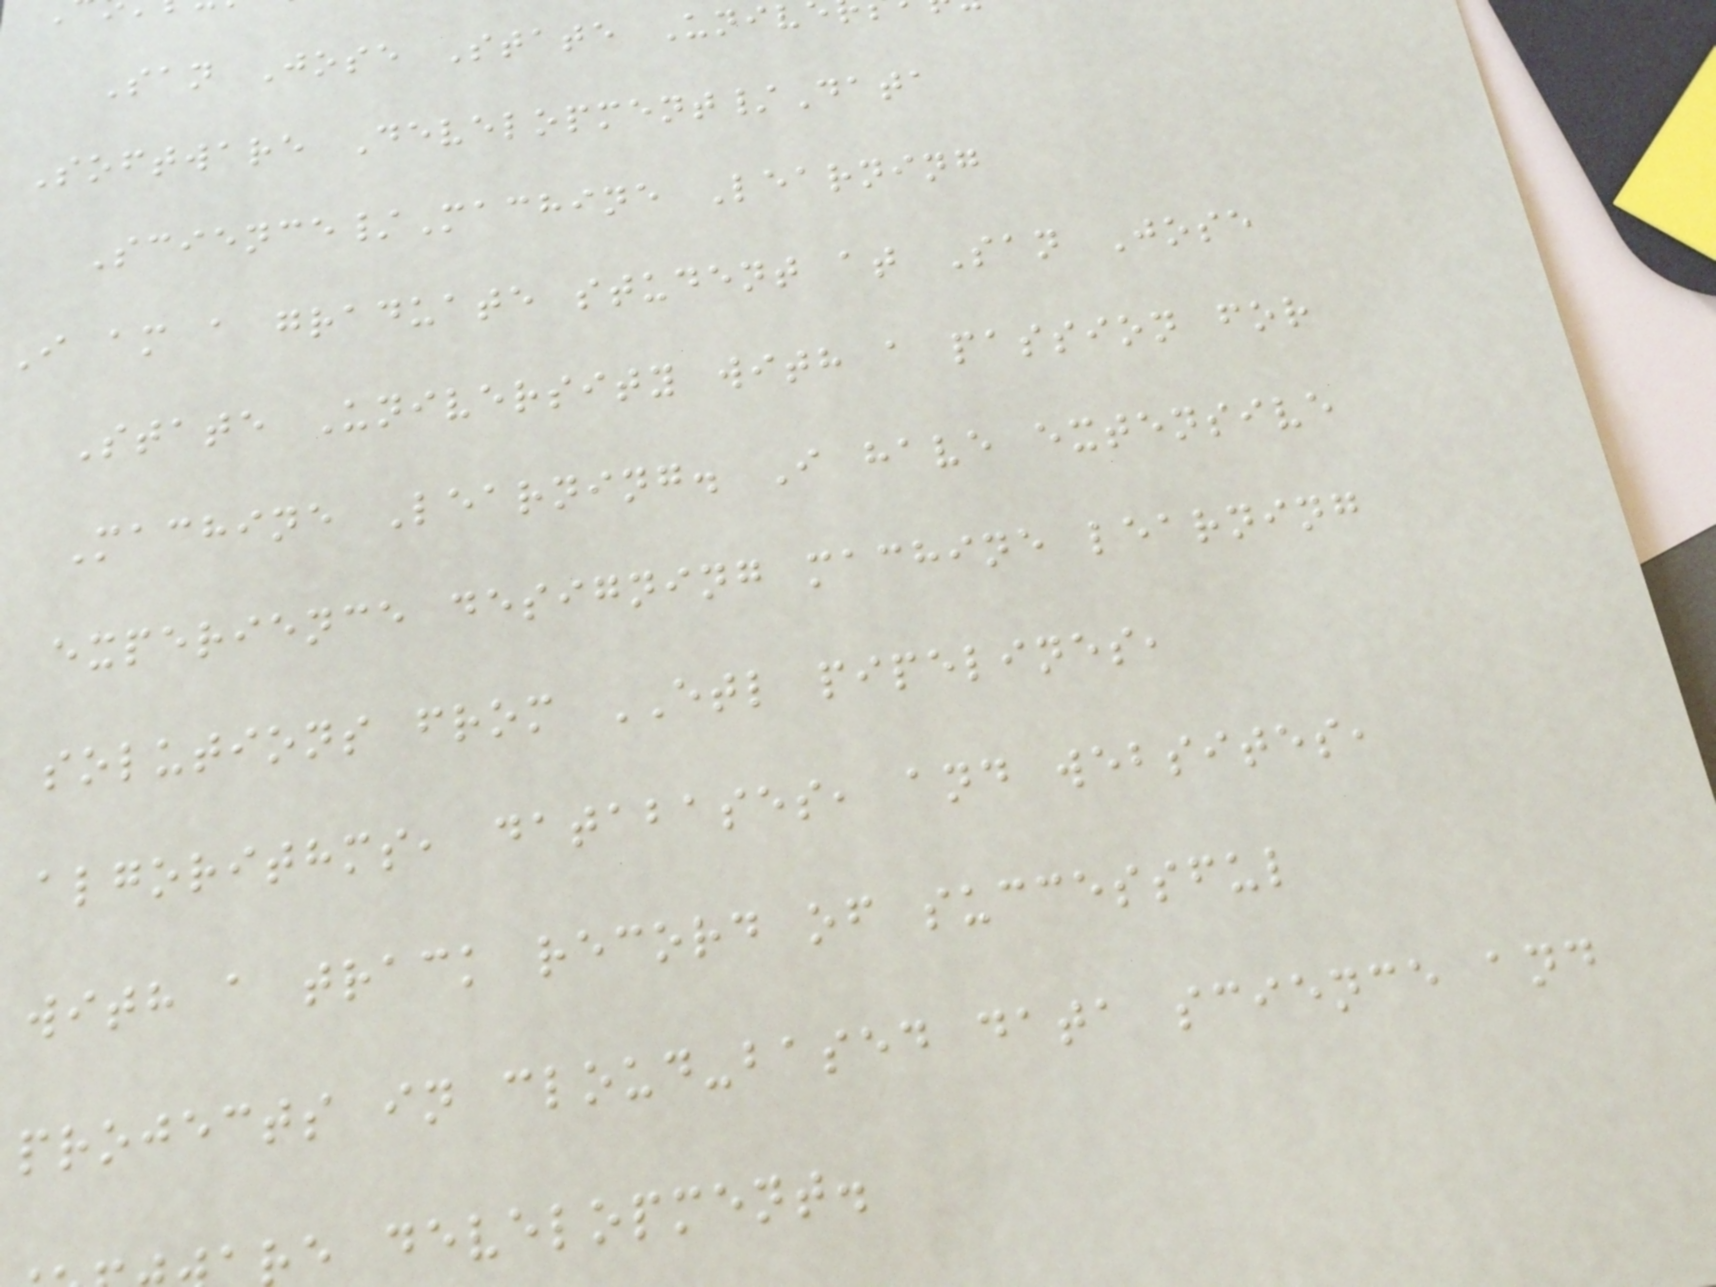San Jose State Univ
Software Development/Data
Science/Machine Learning
I am a graduate student at San Jose
State University with a passion for
Machine Learning. I have extensive
experience designing machine learning
solutions from ETL pipelines,
algorithms, databases, and websites,
with a track record of successful
projects in cloud-based data science and
e development.
